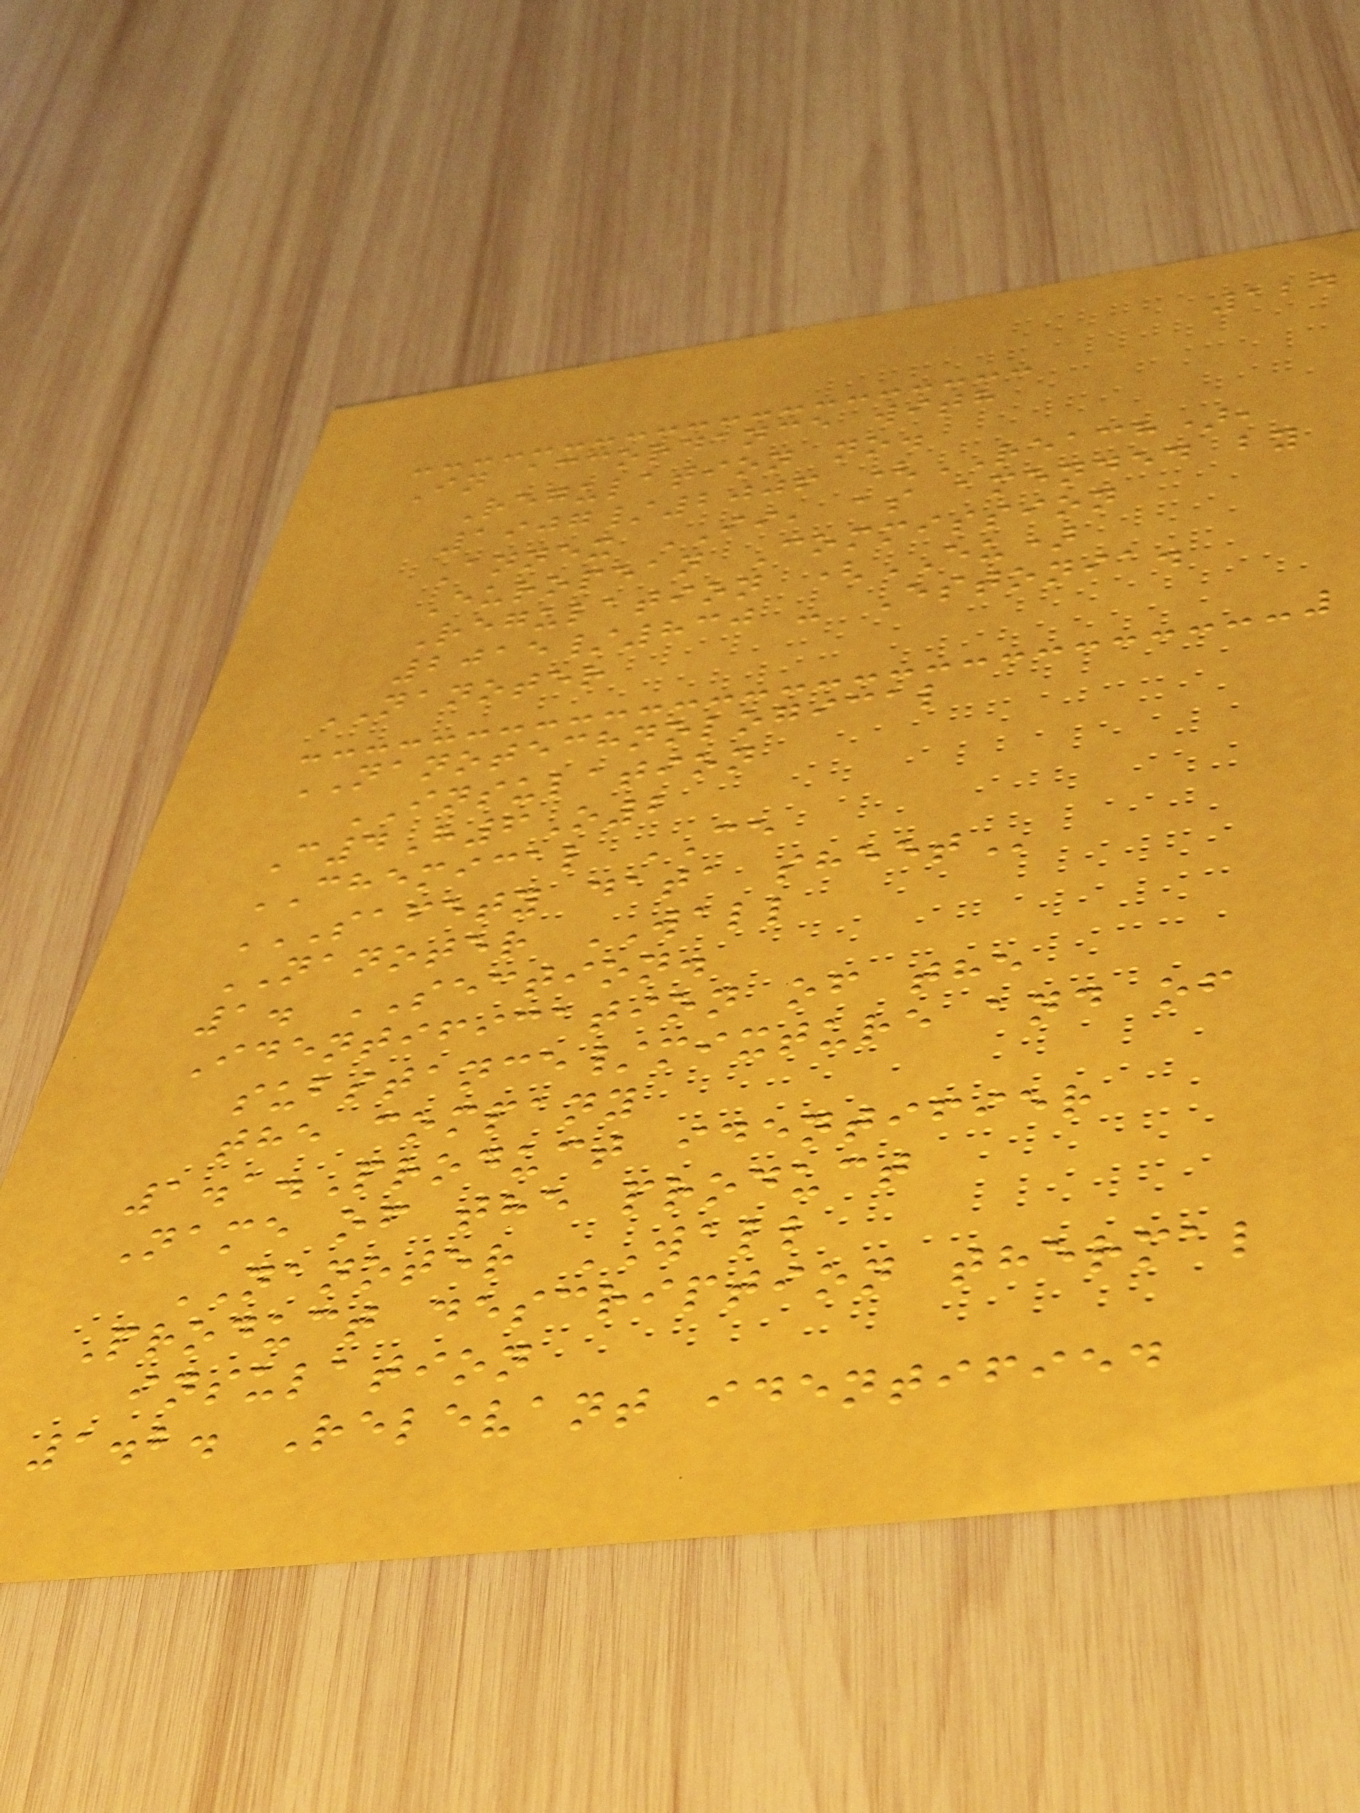124
In accordance with
Regulation no.
1907/2006 (REACH),
Annex II, as amended by
European Commission
Regulation (EU)
2015/830 - Estonia.
NANOTER
NANOTECHNOLOGICAL
INSULATION
C4H6O2
CHEMICAL CE
SAFETY DATA SHEET
NANOTER WALL
1. SECTION.
Identification of the
substance/mixture and of
the company
1.1.Product identifier
Name of the product
NANOTER WALL
Product description thermal
insulation
1.2. Relevant identified
